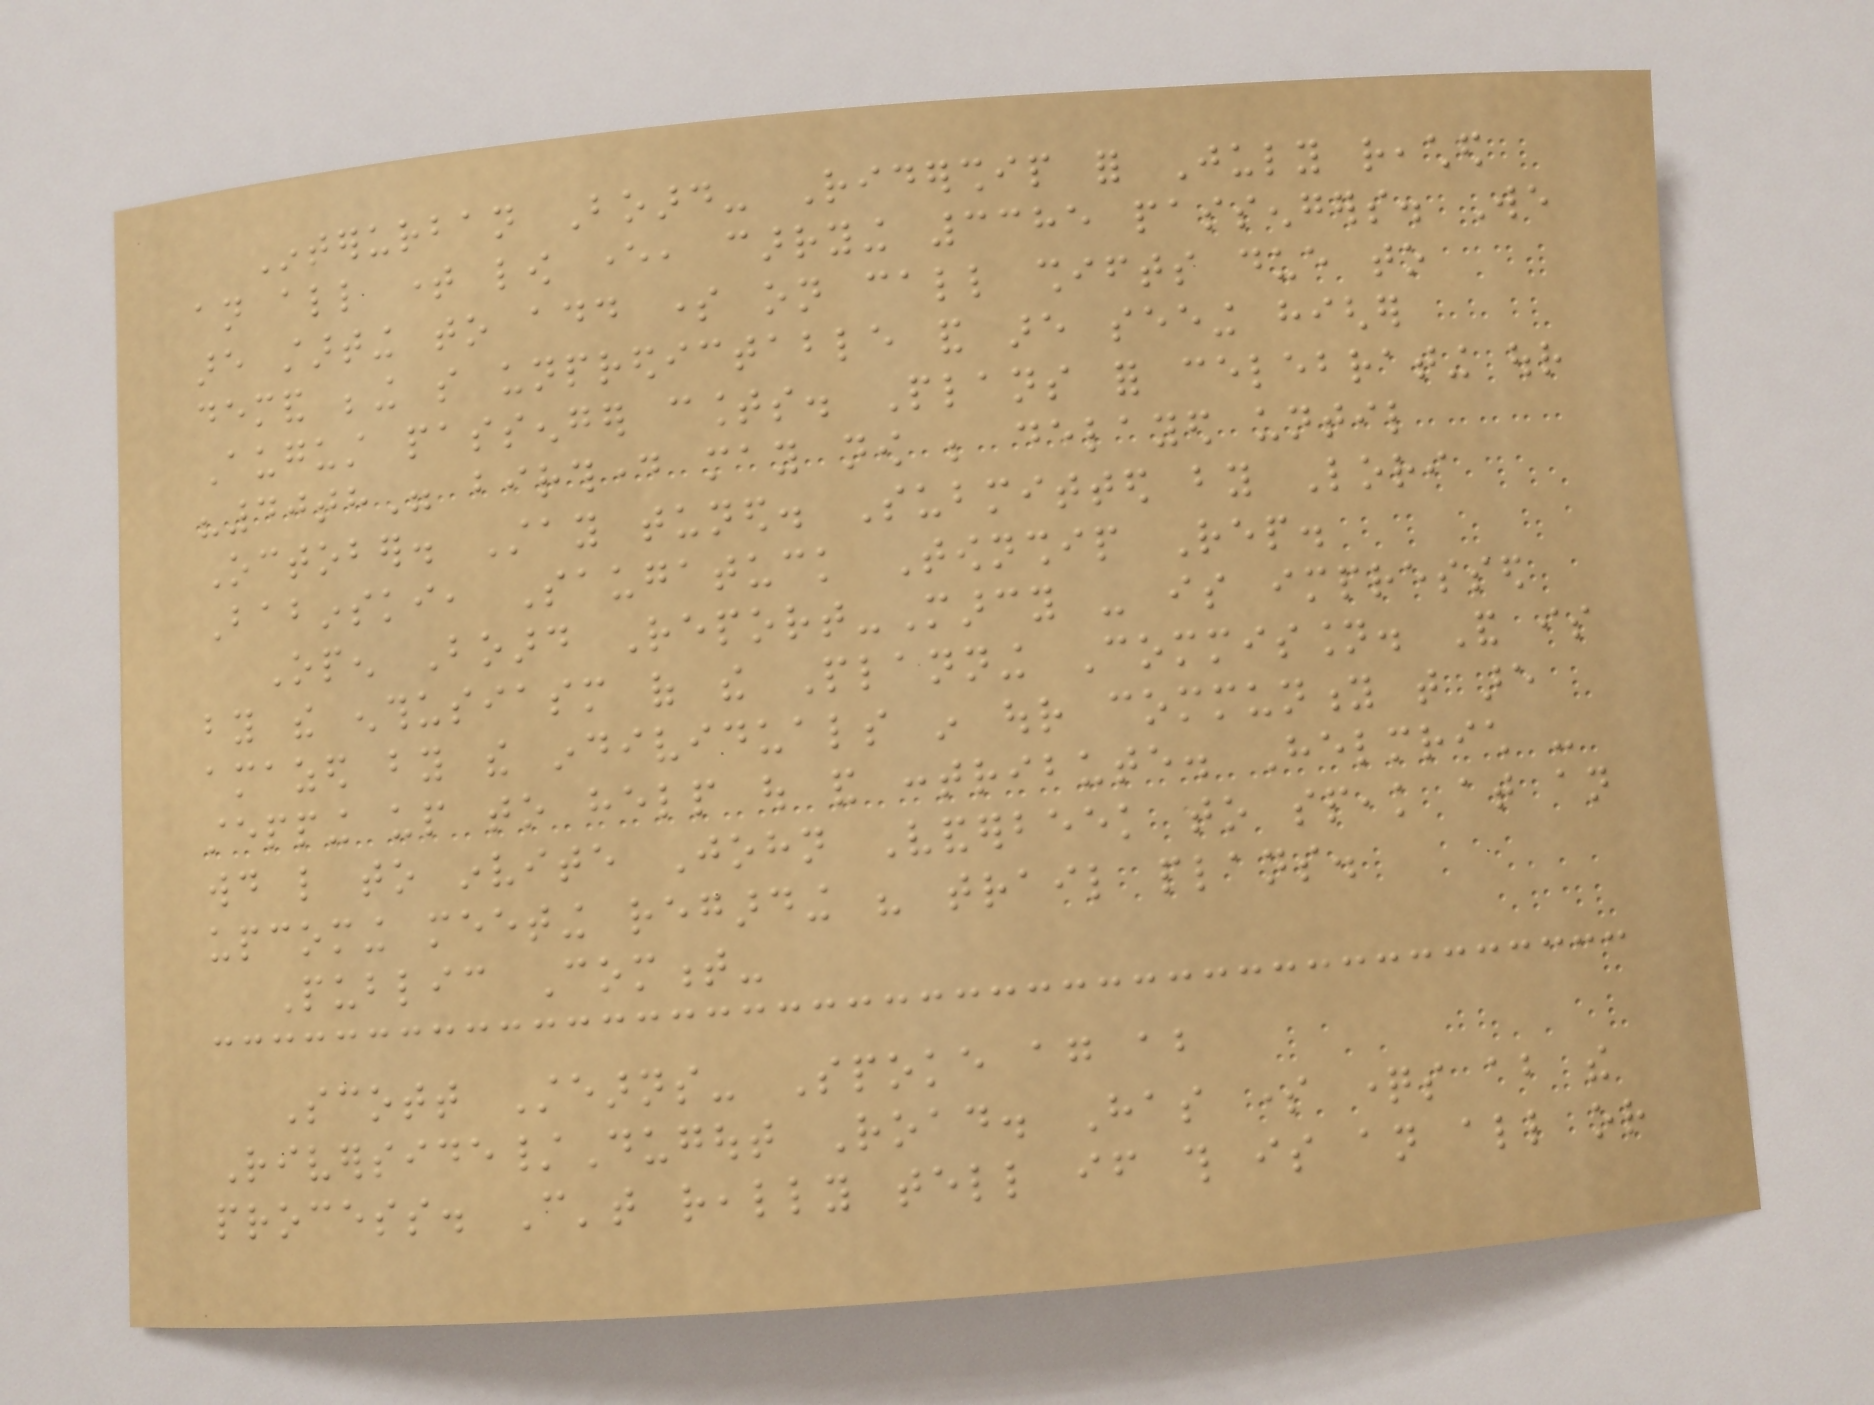Interurban Board- Ridership for July reached
an all time low ever, carrying 3385 passengers. We
are starting to add some on call shifts due to
demand being so unpredictable and are seeing higher
August passenger counts. Plans for celebrating our
"40th" birthday may now be delayed until
October. Stay tuned. Submitted by Lori
Babinski, Saugatuck Township Rep.
Open Board Report-Marcy - is impressed
by the enthusiasm of the Planning Commission. And is
amazed by the individuals in our community that are
stepping up to help out and contribute. Helmrich -
would like to invite John Vanderbeek to speak at an
upcoming meeting regarding his trail plans.
Public Comment-
Scott Stearns- Spoke again about
Riverside/Dugout Road. Has some questions about the
process. Can't really tell if this is an all or
